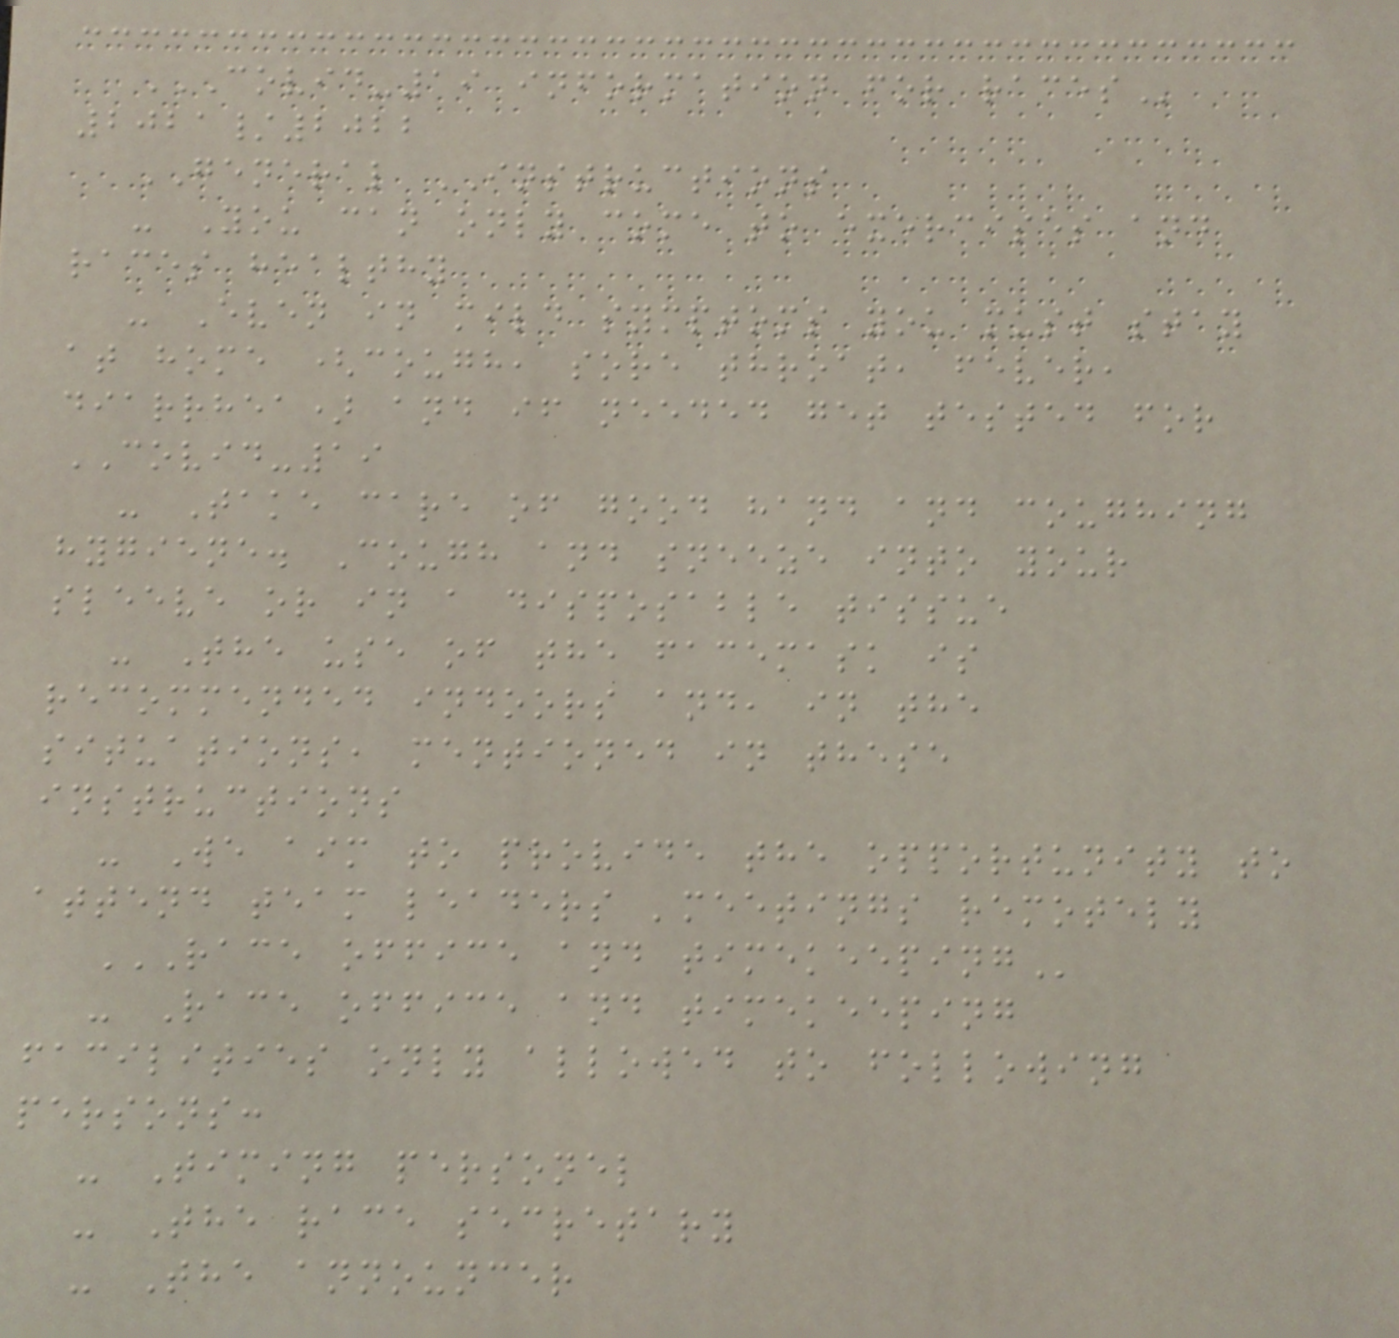COVID-19 INFORMATION FOR RACES
2021/2022
GENERAL INSTRUCTIONS
- You can only come to exercises and
races healthy
- Even in mild symptoms you must stay
at home (cough, sore throat, fever,
diarrhea) and if needed get tested for
COVID-19
- Take care of good hand and coughing
hygiene. Cough and sneeze into your
sleeve or in a disposable tissue
- The use of the facemask is
recommended indoors and, in the
situations, mentioned in these
instructions
- We aim to provide the opportunity to
attend team leaders 'meetings remotely
RACE OFFICE AND TIMEKEEPING
- Race office and timekeeping
facilities only allowed to following
persons:
- Timing personel
- The race secretary
- The announcer
